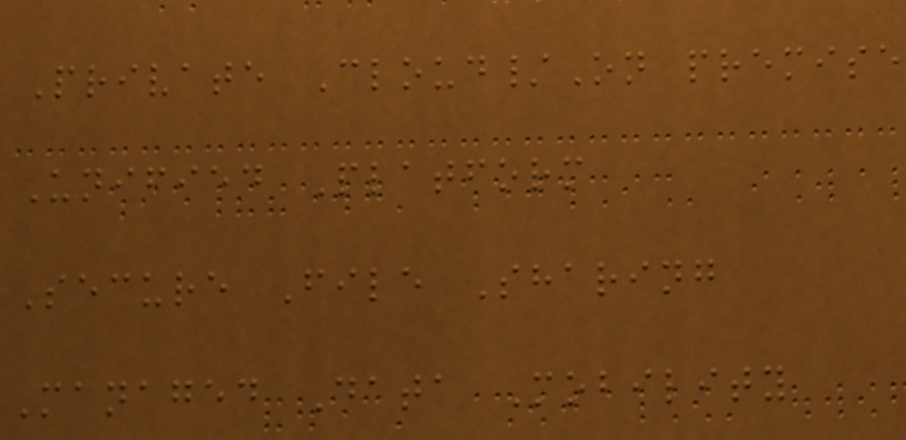Private Cloud/On premise
Unified Platform
Secure File Sharing
Managed Data Mobility
